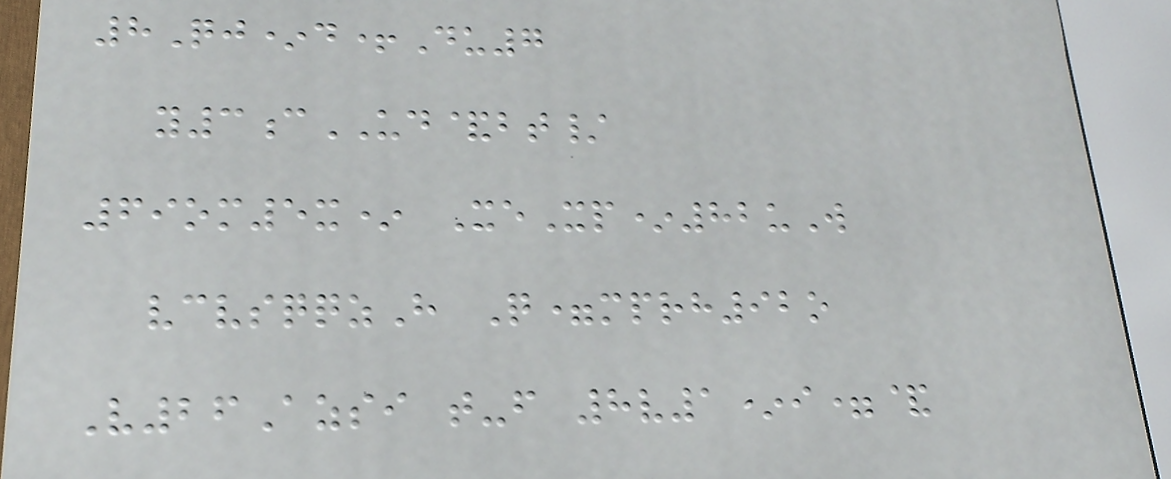8Qj*d+Du7
y3cUD&bt/
69om5x* XeXp*82uW
vcvsqqzH Q=mprh92o
V26Azsi t-f 8v1*i=&
